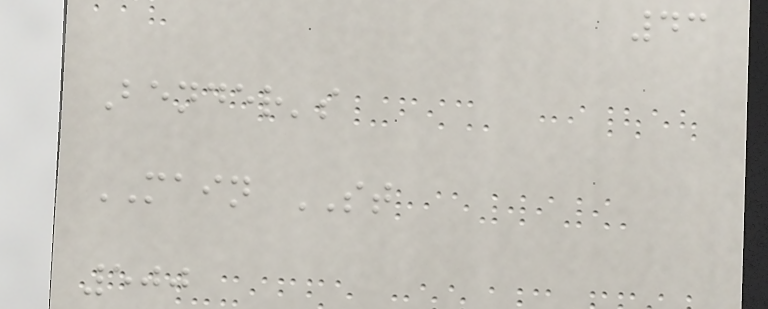43
Bender's
MAIN ST
500
